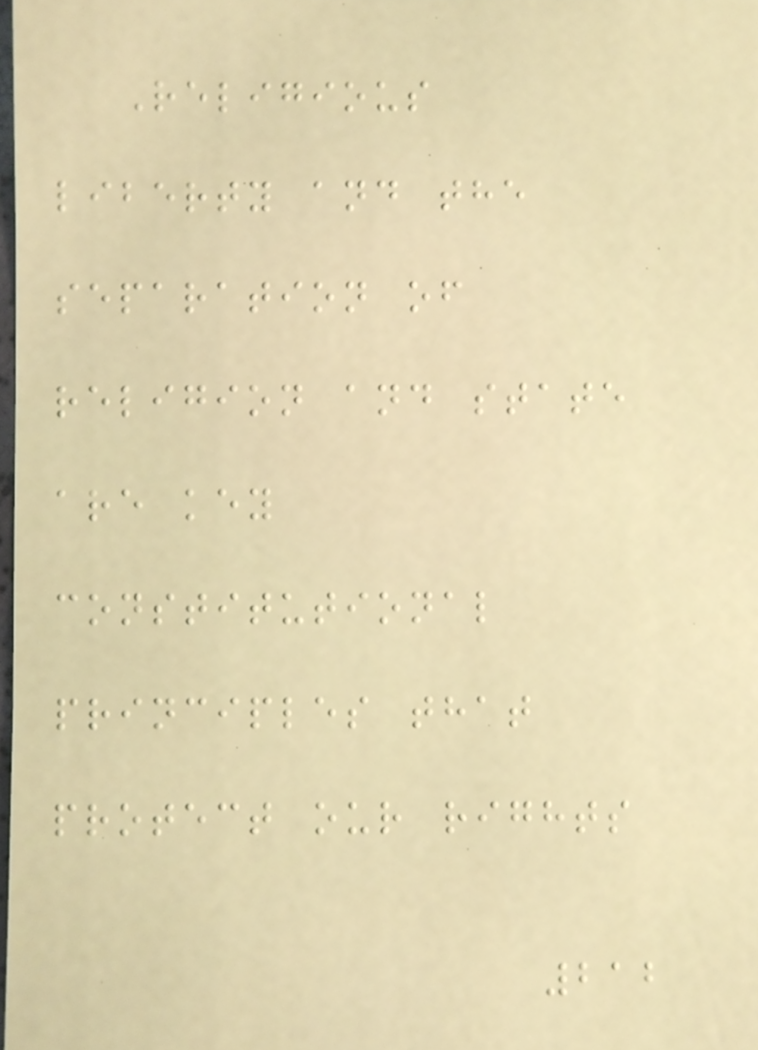Religious
liberty and the
separation of
religion and state
are key
constitutional
principles that
protect our rights
212
